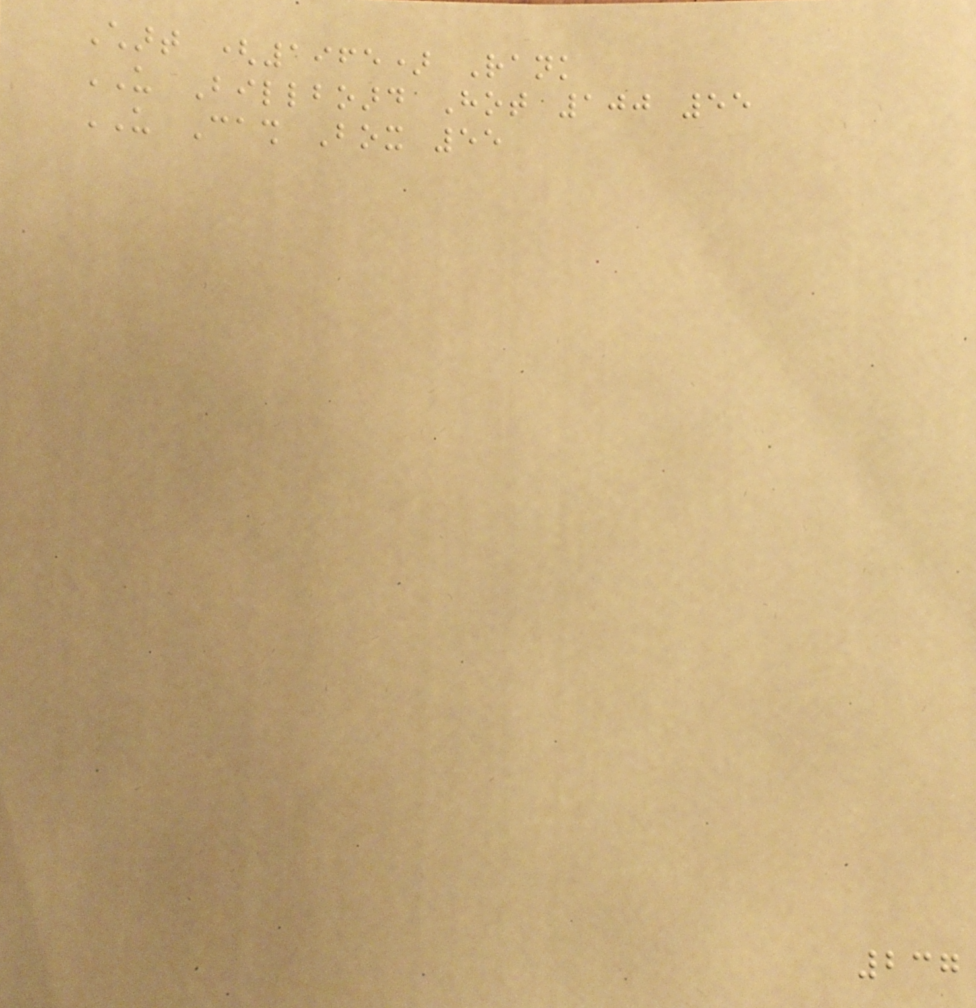Chart (1965) Rank
US Billboard Hot 100 55
US Cash Box 55
237
